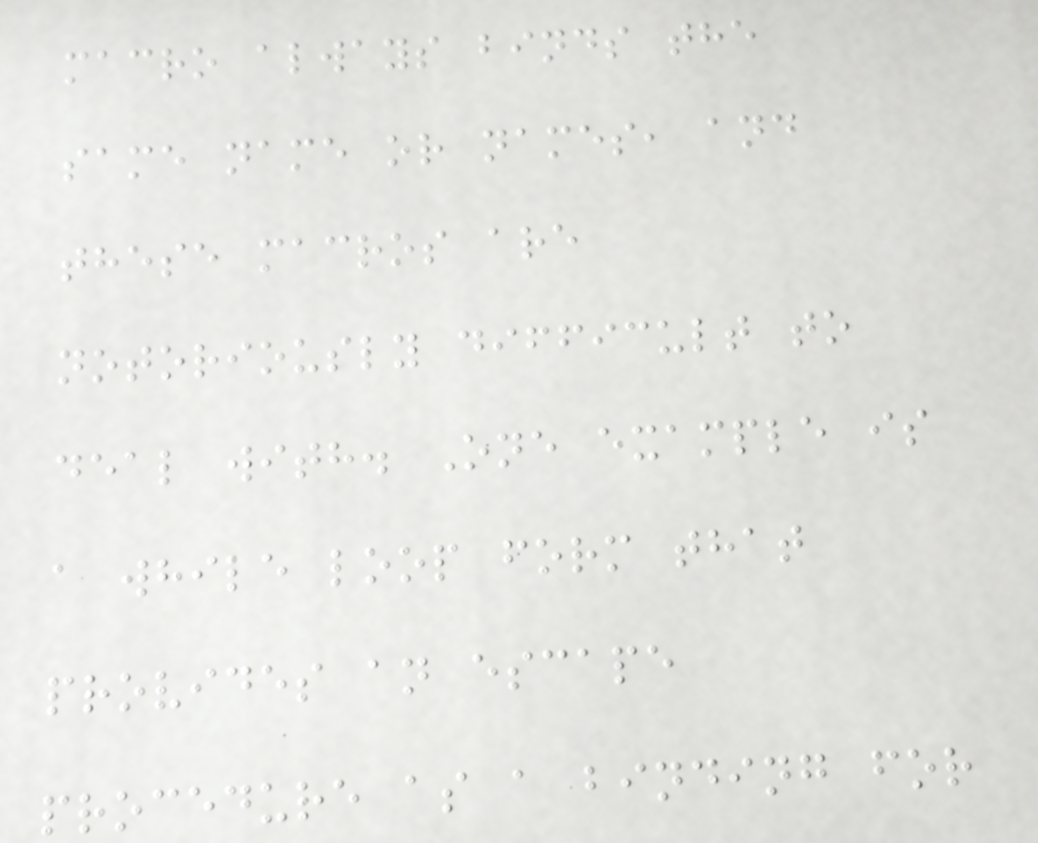macro always binds the
same name or names, and
these macros are
notoriously difficult to
deal with. One example is
a while loop form that
provides an escape
procedure as a binding for
